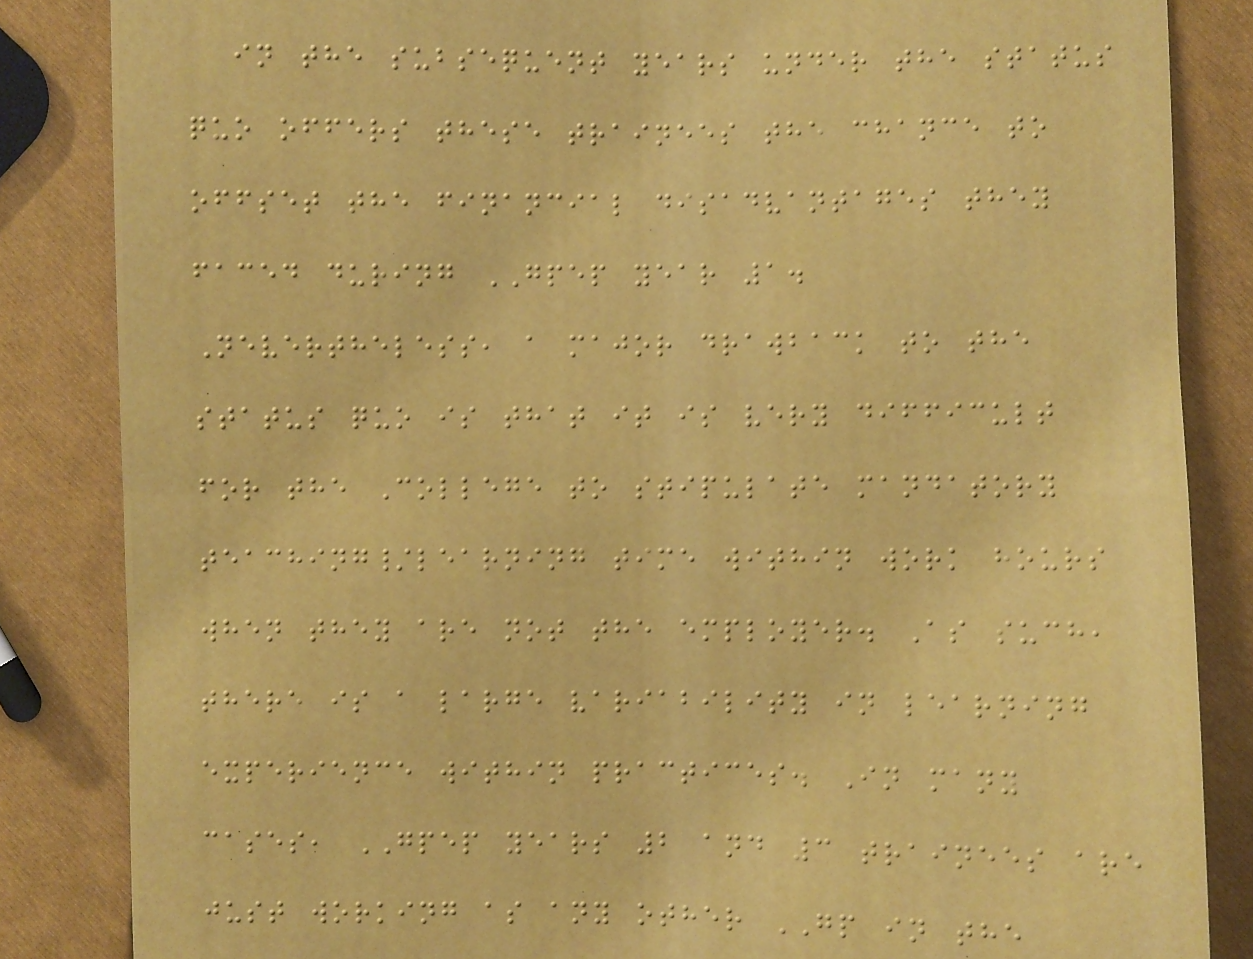in the subsequent years under the status
quo offers these trainees the chance to
offset the financial disadvantages they
faced during GPEP year 1.
Nevertheless, a major drawback to the
status quo is that it is very difficult
for the College to stipulate mandatory
teaching/learning time within work hours
when they are not the employer. As such,
there is a large variability in learning
experience within practices. In many
cases, GPEP years 2 and 3 trainees are
just working as any other GP in the
